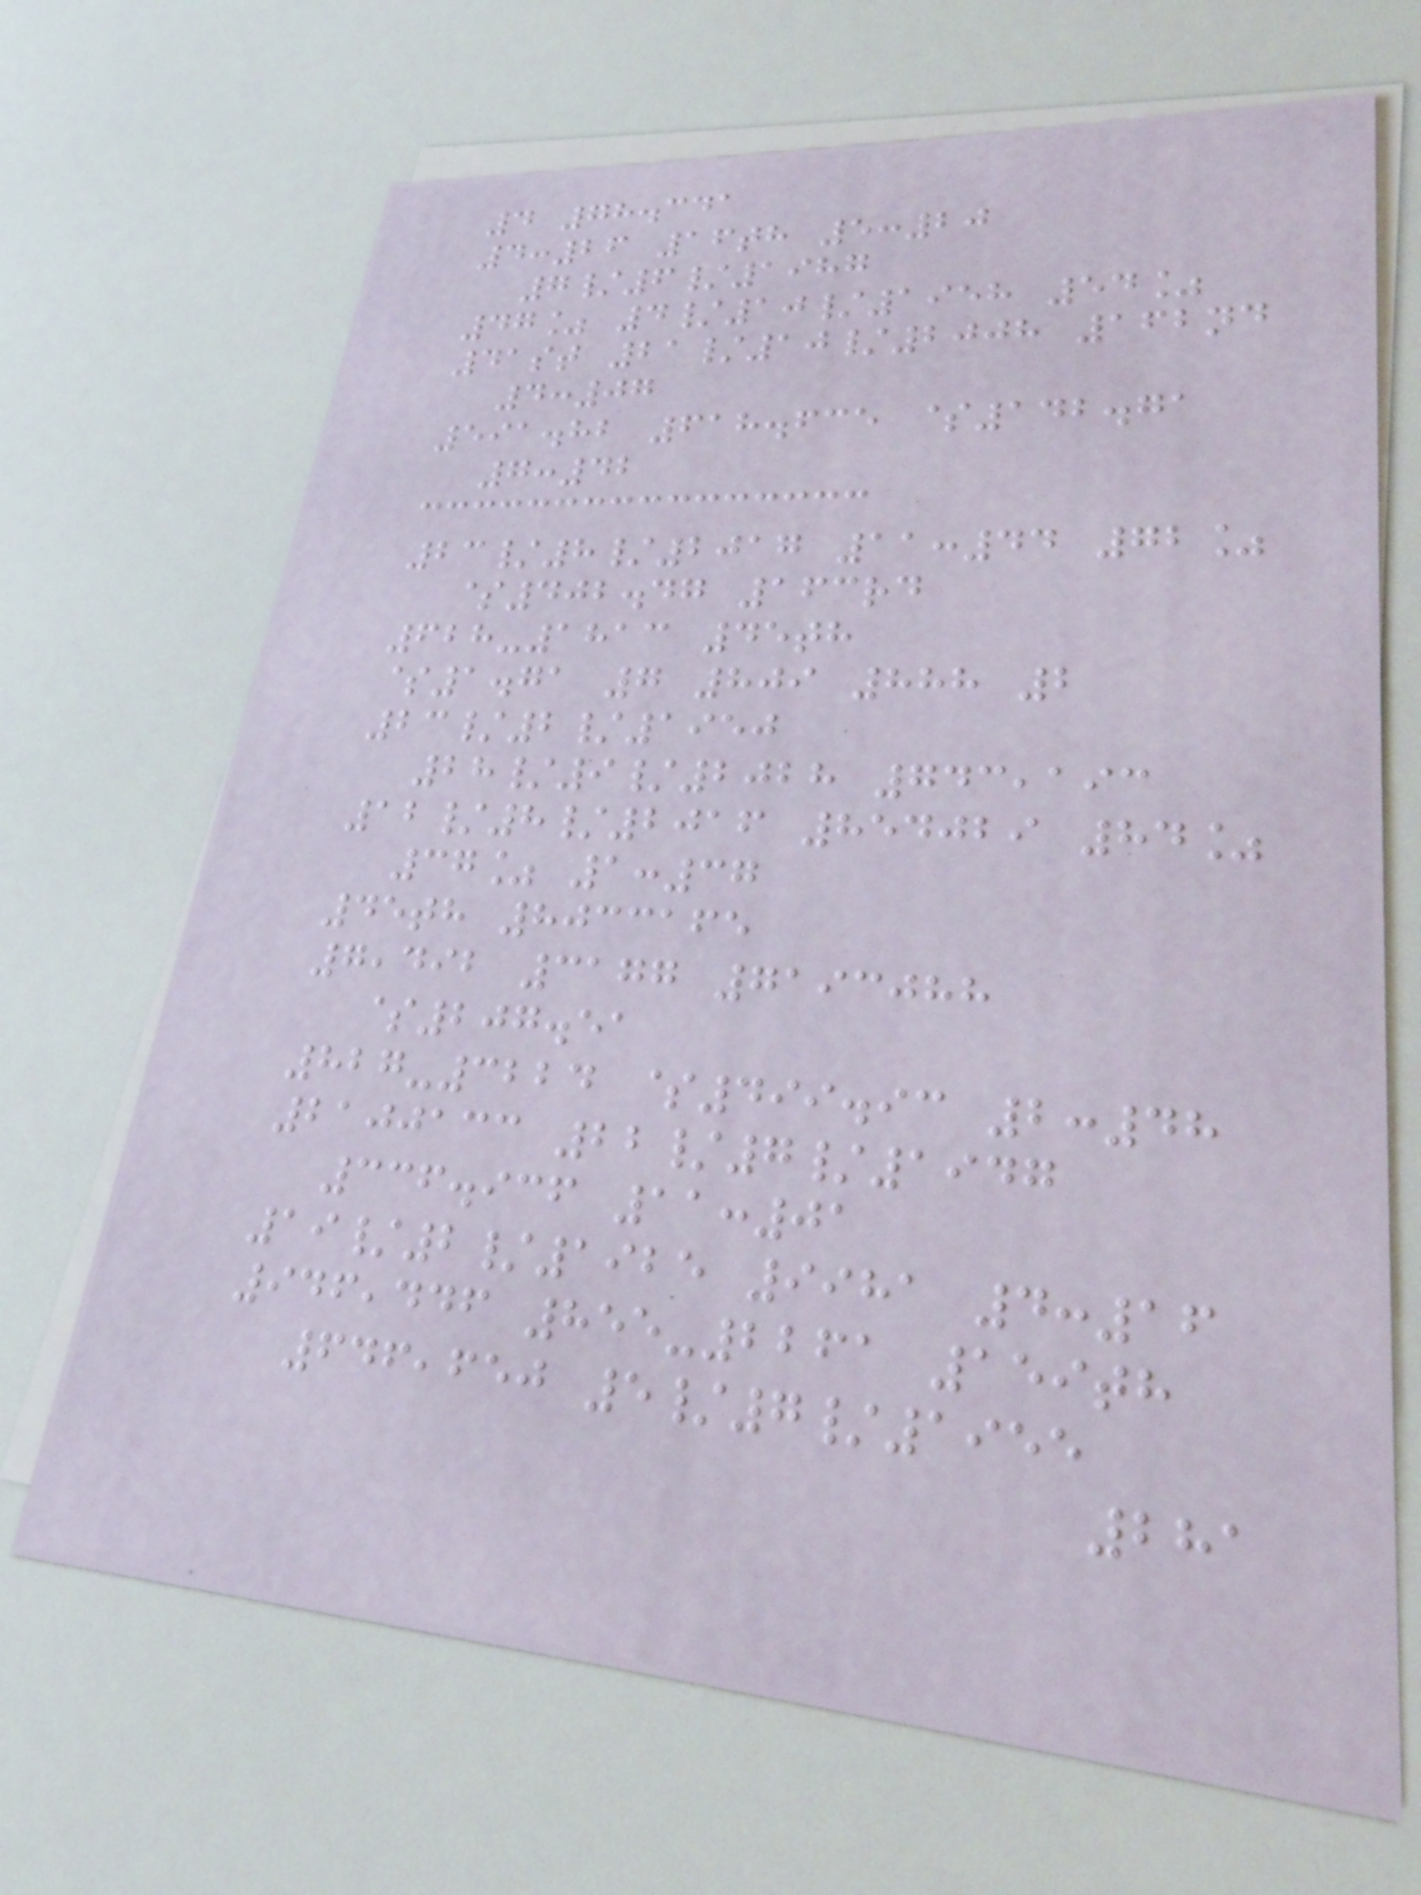4 78.341
4:26 16th 5:20
7/6/1987
47% 4/10/1958 54%
41st 21/10/2008 162nd
4:07
591.82 618.635 $142.71
7:42
23/8/2017 11:44 72%
$402.47 163rd
628-1813 45th
$1.71 7 809 888 2
23/2/1950
28/9/2028 743,193
12/8/2016 854029 84%
37% 1:37
45th 8033165
7,492 3177 7193088
$207.51
827-3224 $499.93 2:48
2100133 22/7/1947
336.936 11:01
19/2/1925 9981 4:16
946,446 855-2261 159th
646,650 5/7/1955
281
